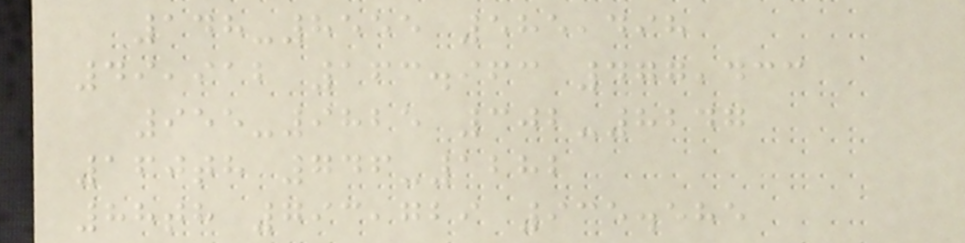148-8555 585,498
49,912 163.963 477,433
955-9825 302-8247
160th 746-1282
88th 793,729 935.585
